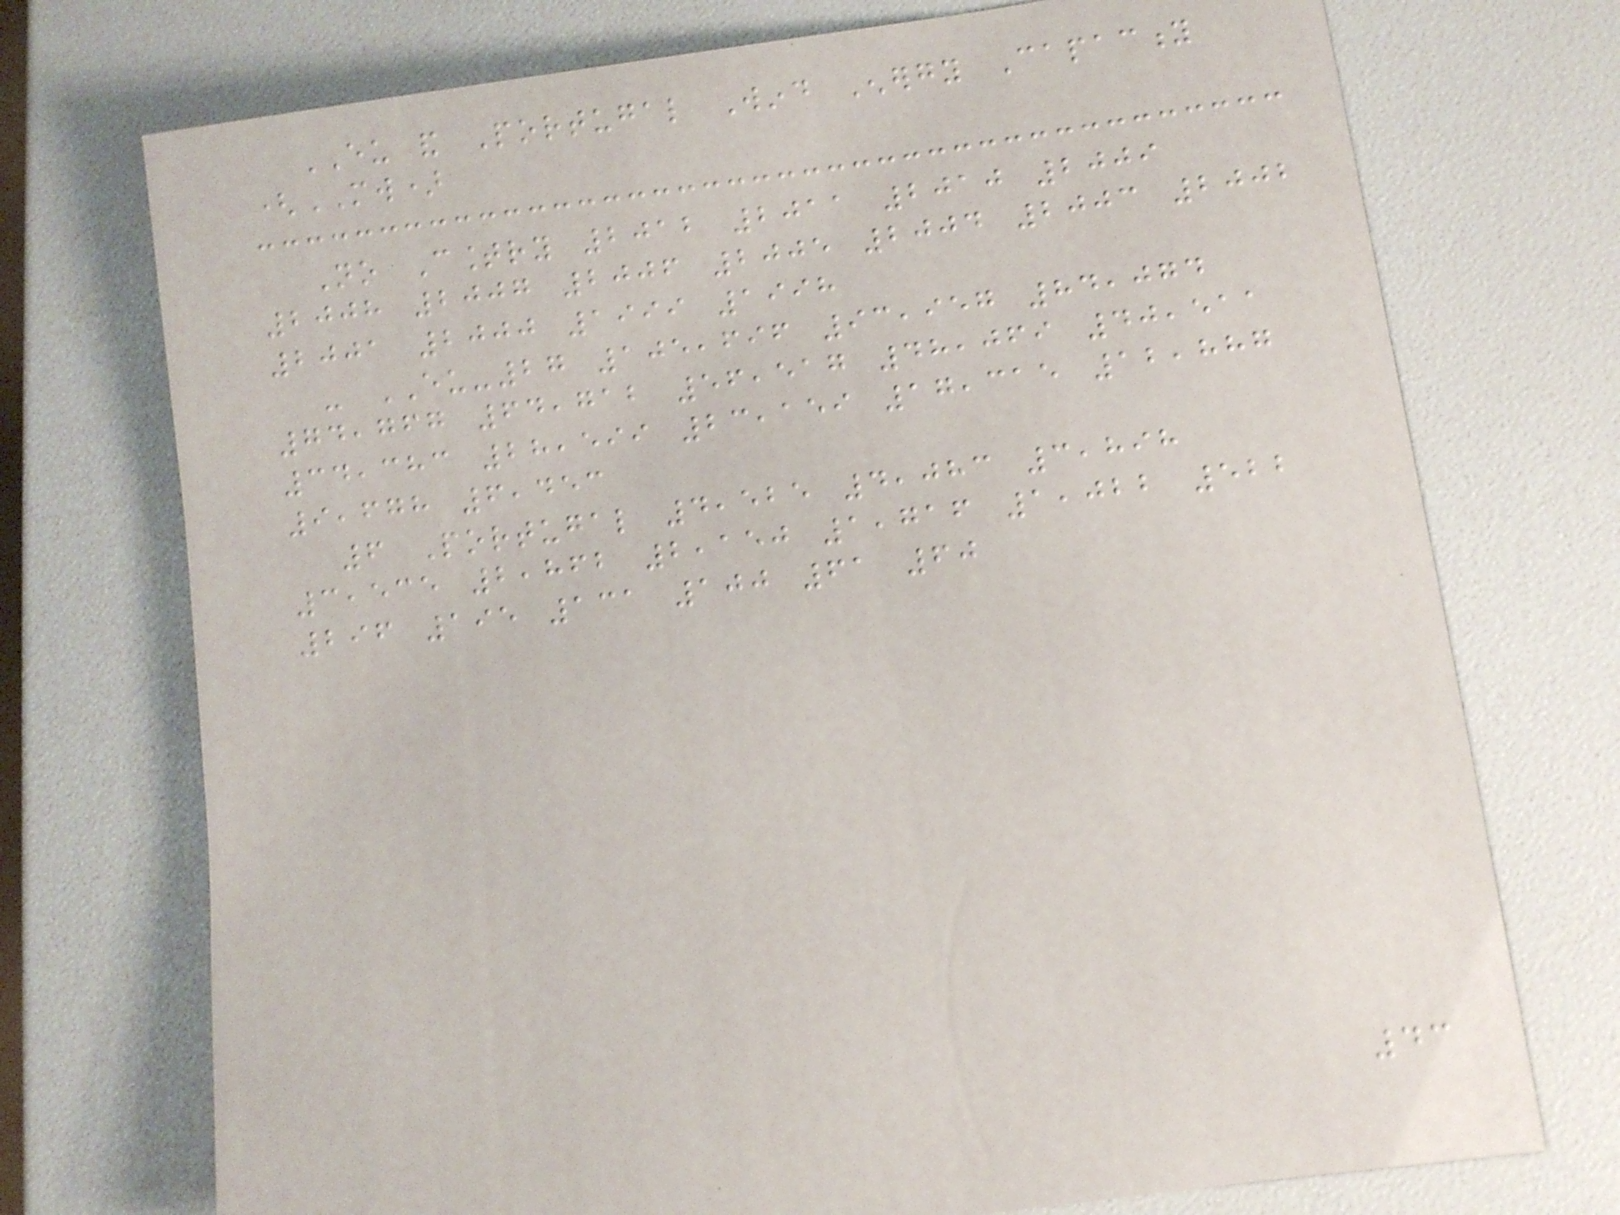EU and Portugal Wind Energy Capacity
(MW)
No Country 2012 2011 2010 2009
2008 2007 2006 2005 2004 2003 2002
2001 2000 1999 1998
- EU-27 105,696 93,957 84,074
74,767 64,712 56,517 48,069 40,511
34,383 28,599 23,159 17,315 12,887
9,678 6,453
6 Portugal 4,525 4,083 3,898
3,535 2,862 2,150 1,716 1,022 522
296 195 131 100 61 60
43
